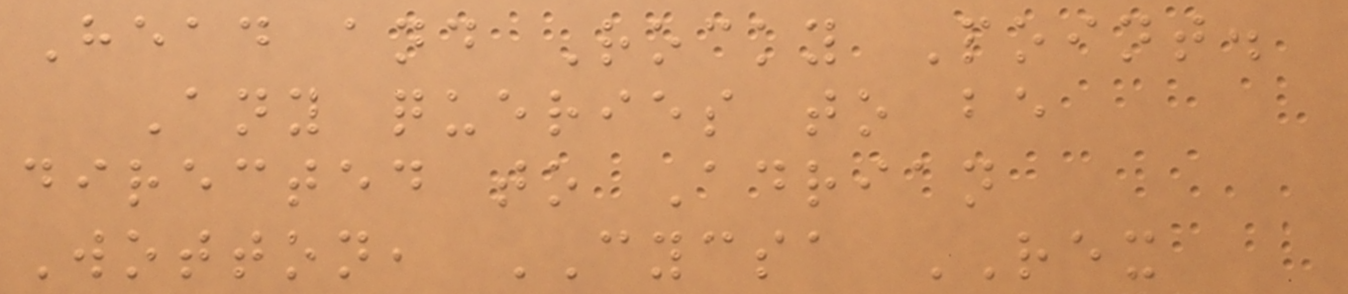Head and Rocky Point.
Any queries to be
directed to Adrian
Wotton, CYCSA REX
